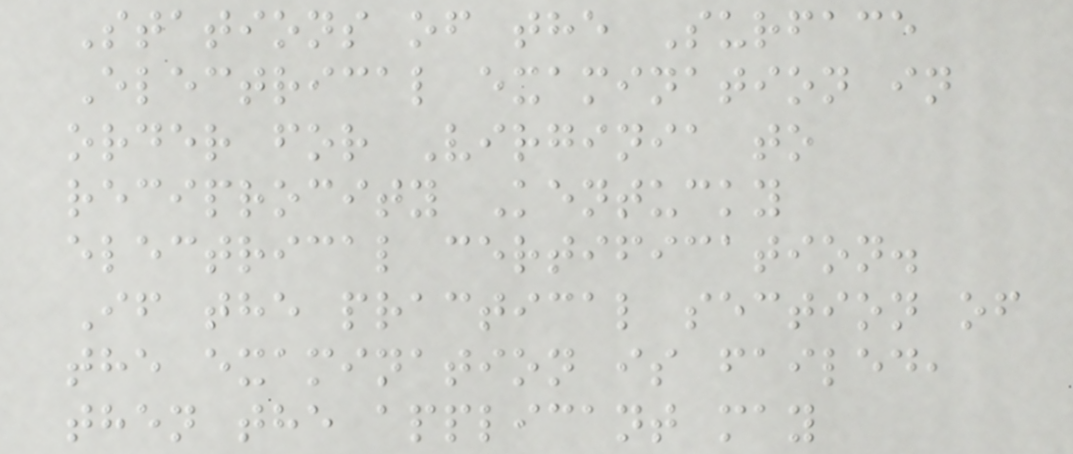Stations of the Surface
Electrical examination in
order for Virginia to
reciprocity Kentucky
electrical certification.
If the practical section of
the examination is failed,
then the applicant may
